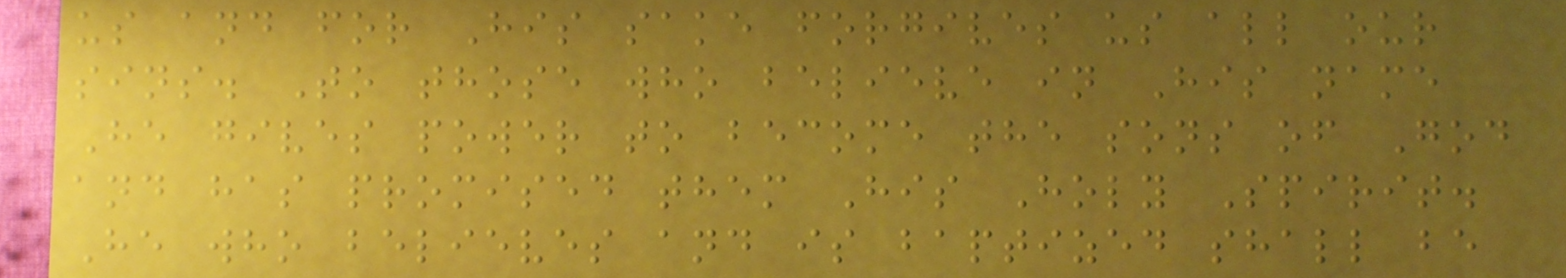us and for His sake forgives us all our
sins. To those who believe in His name
He gives power to become the sons of God
and has promised them His Holy Spirit.
He who believes and is baptized shall be
